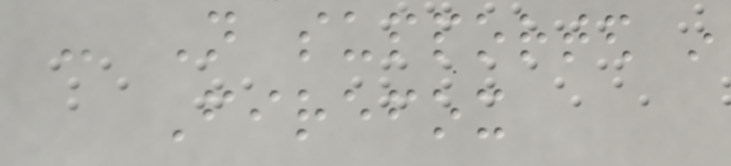- Not supported in
Firefox
